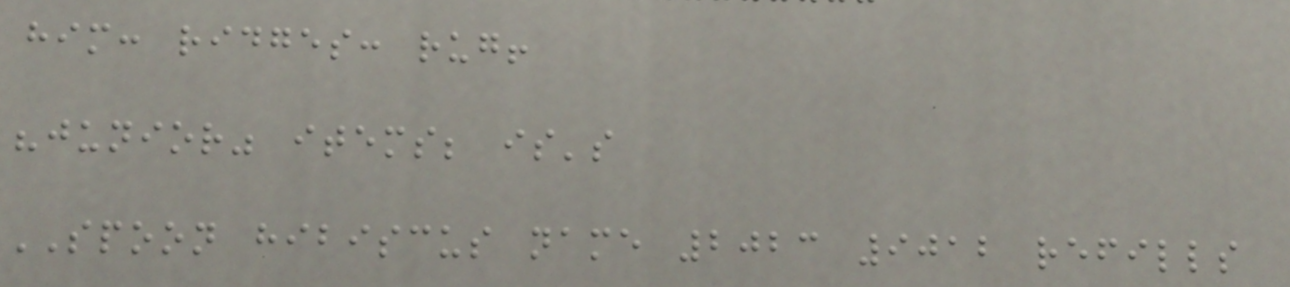him: ridges: rug!
"junior" items; is's
SPOON hibiscus name 2023 9012 refills
